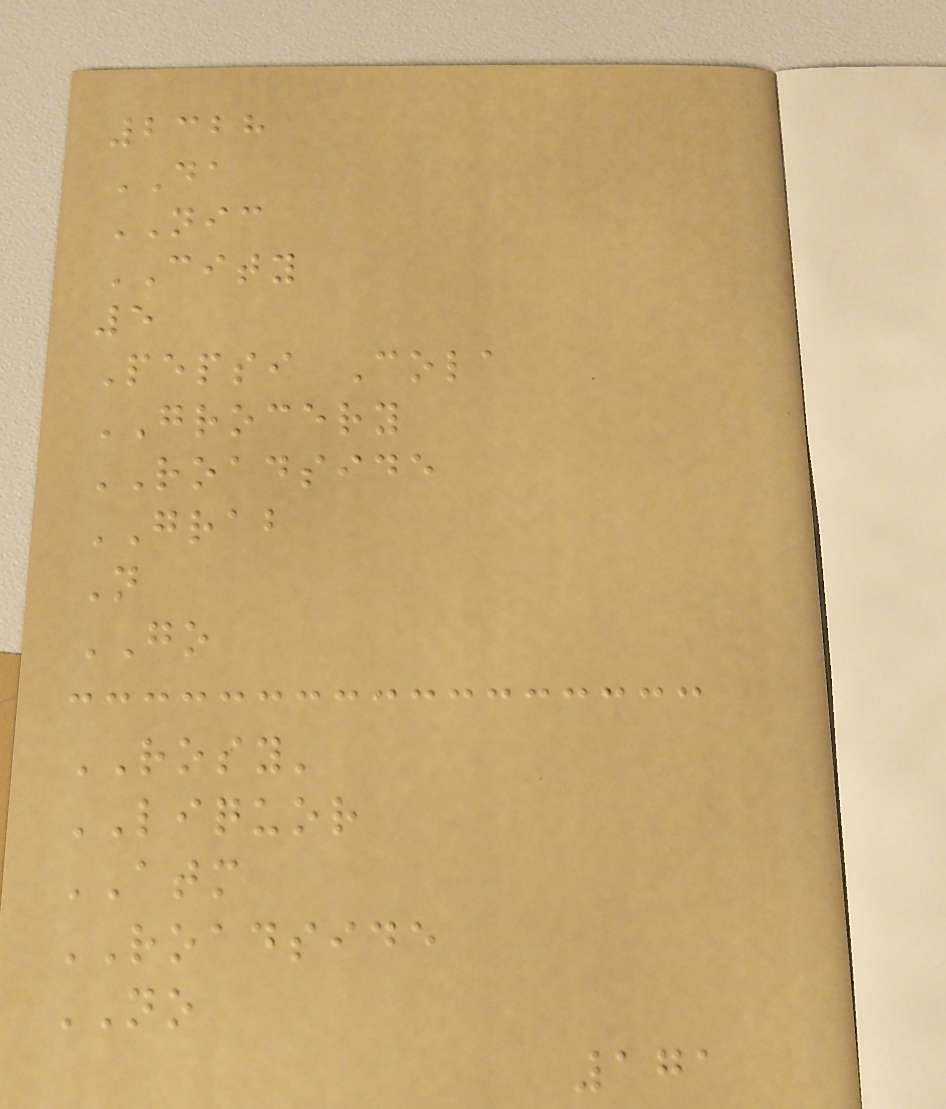2328
DA
NIC
CITY
5
Pepsi Cola
GROCERY
ROADSIDE
GRAB
N
GO
ROSY'
LIQUOR
ATM
ROADSIDE
NO
171
